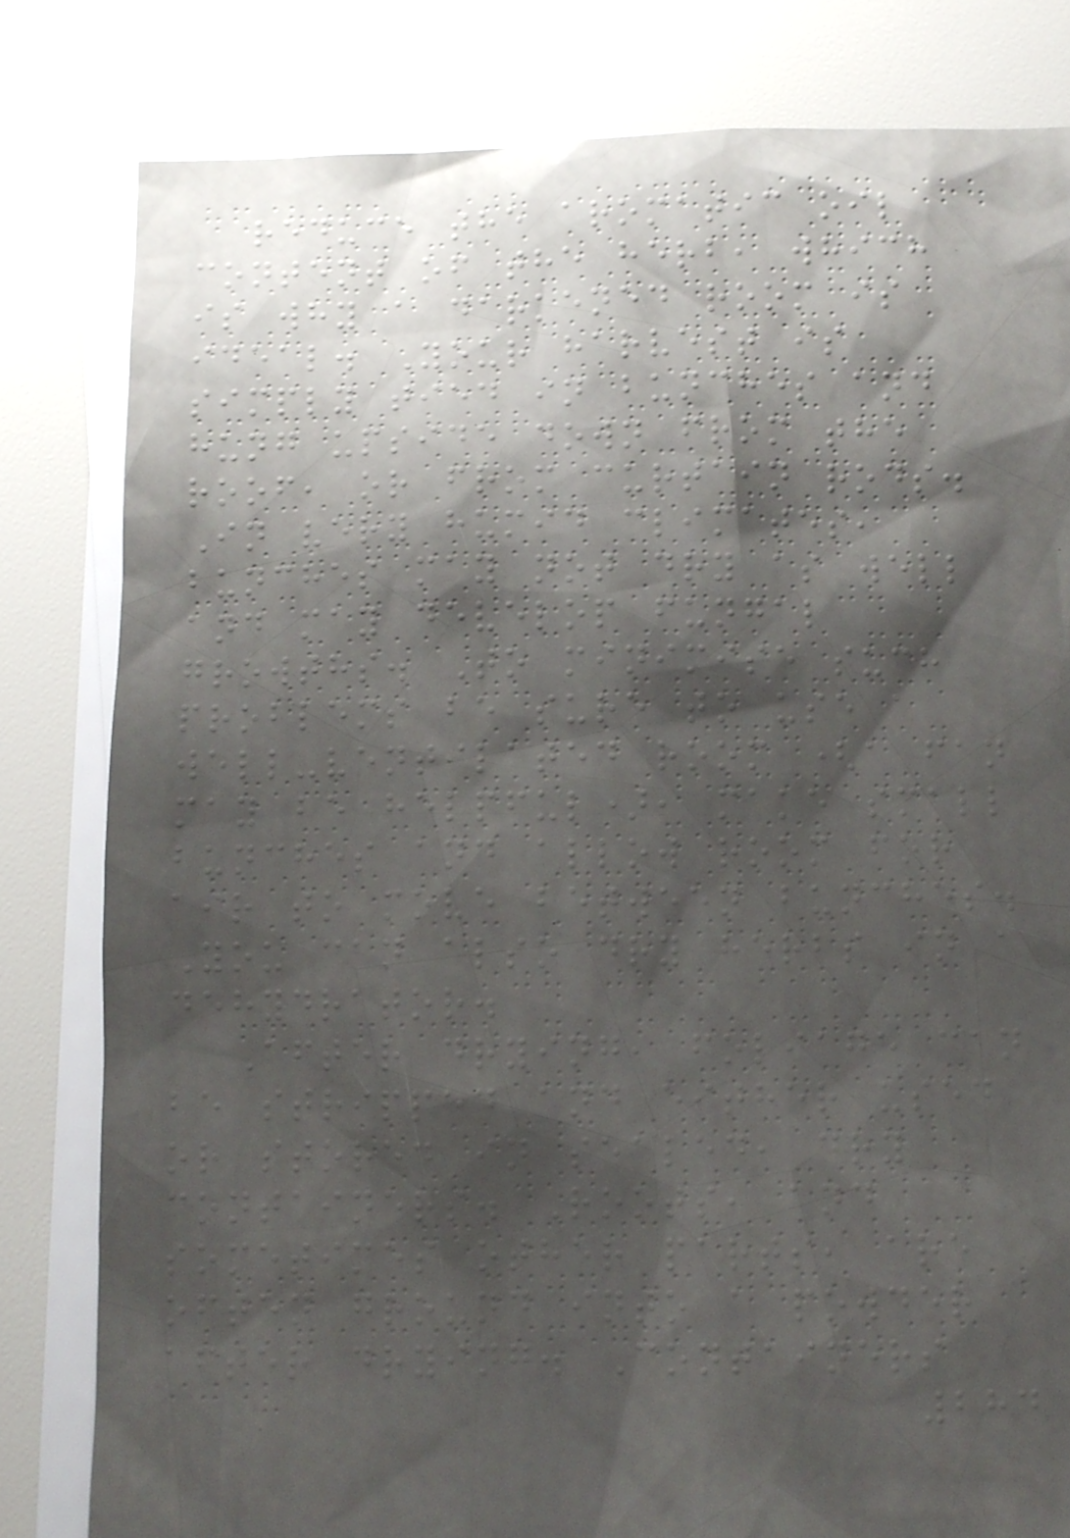reduce the aromatic oil
content of the herb, which
is why a darkened room is
ideal. Your harvest is
simply tied in bunches and
hung upside down from the
roof, or from curtain rods.
In very humid climates,
bunches may not dry as well
and may develop fungal
growths. To minimise such
problems be sure to use a
well-ventilated room (a fan
may be helpful), make small
bunches and allow room for
air to move between bunches.
You can also dry herbs in a
dehydrator.
After drying, foliage can
be stripped and either used
or stored in sealed, dry
containers. Roots, and
sometimes other parts, are
often ground into a powder
after drying. Containers
284
